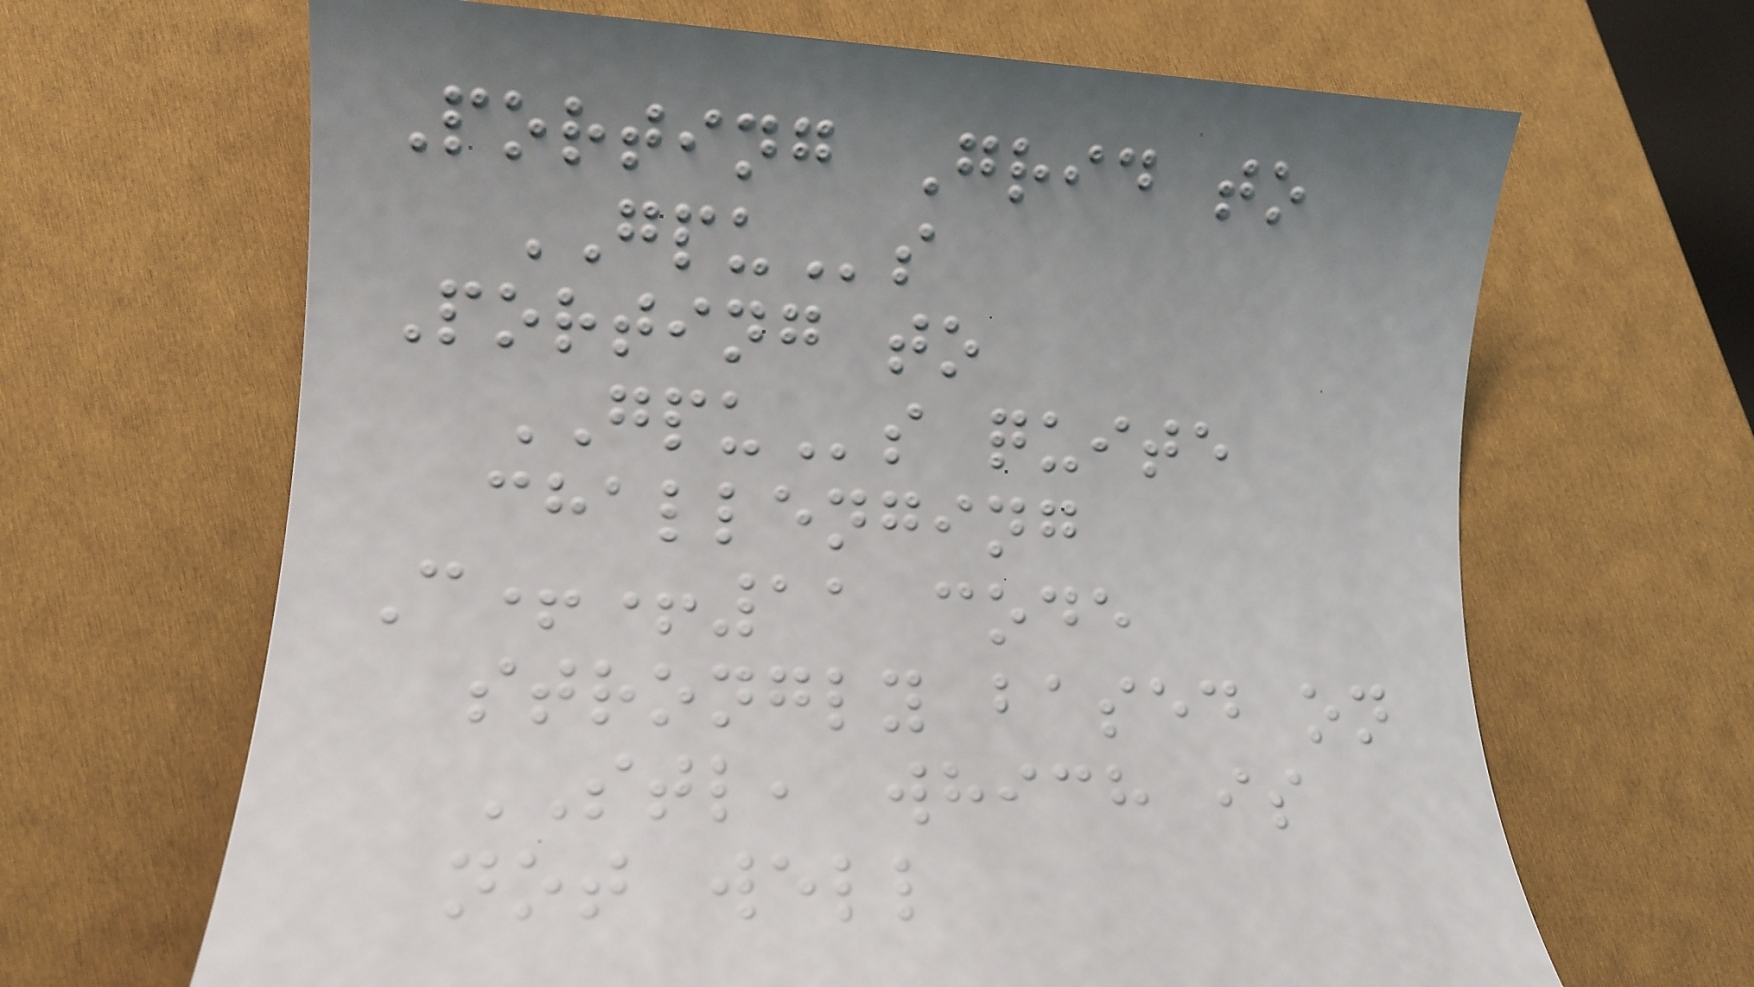Porting Grid to
GPUs
Porting to
GPUs quite
challenging
C++11 code
strongly based on
STL, which is
not well
